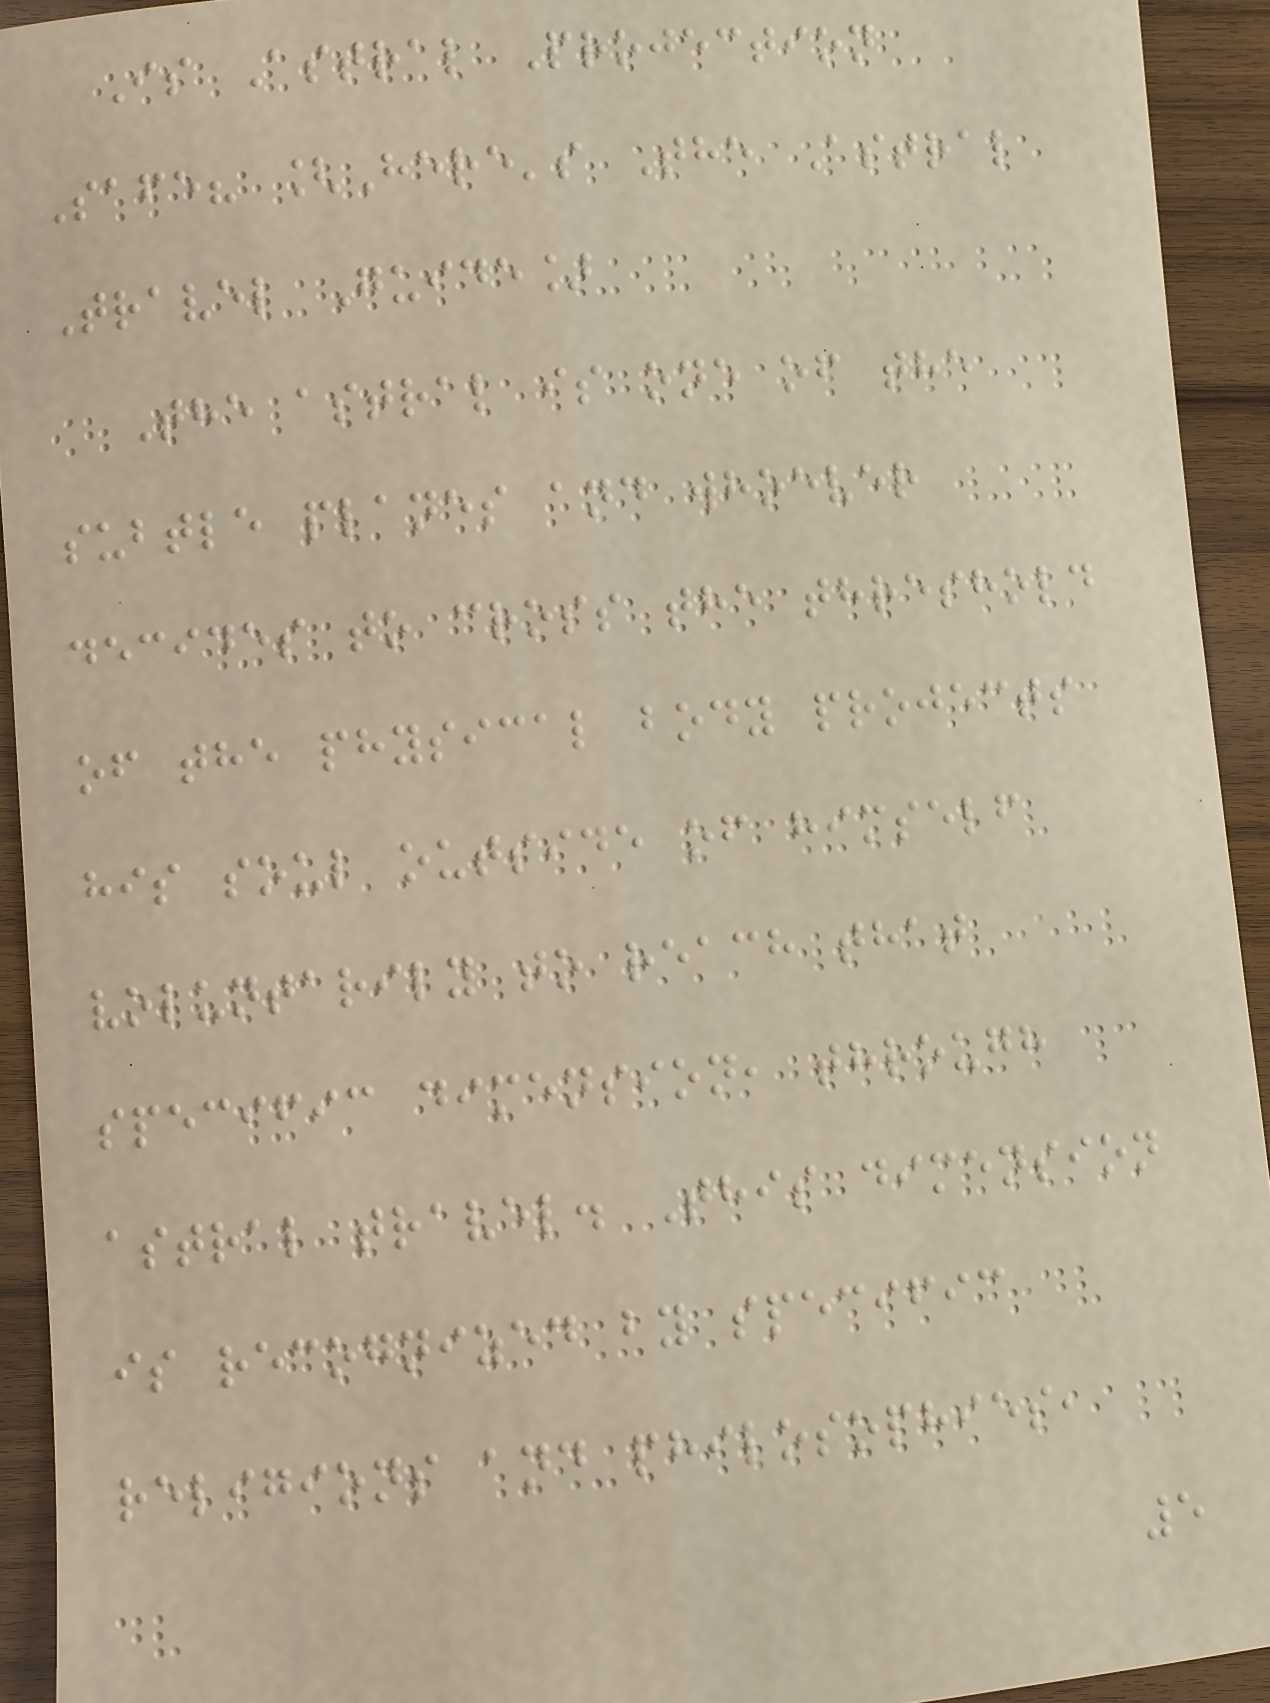Is Astral Projection
Safe? [Here's The Astral
Travel Guide]
The astral is one of the
subtle planes and whoever
decides to cross the threshold
of the physical body projects
his soul outside of himself
voluntarily to reach that
specific dimension, through
astral travel. This dimension
is recognized by specific
religions and philosophies,
5
